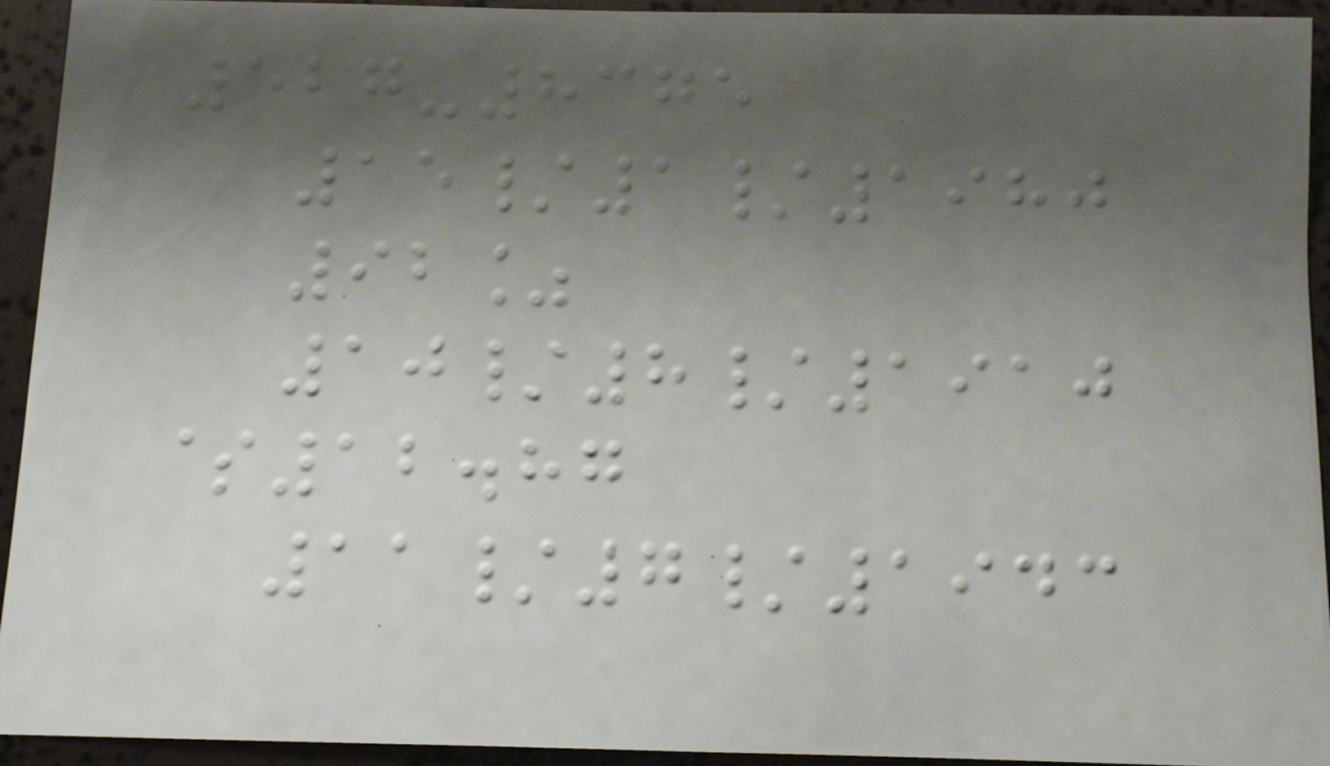527-8375
15/1/1980
92%
10/8/1910
$12.87
11/7/1943
